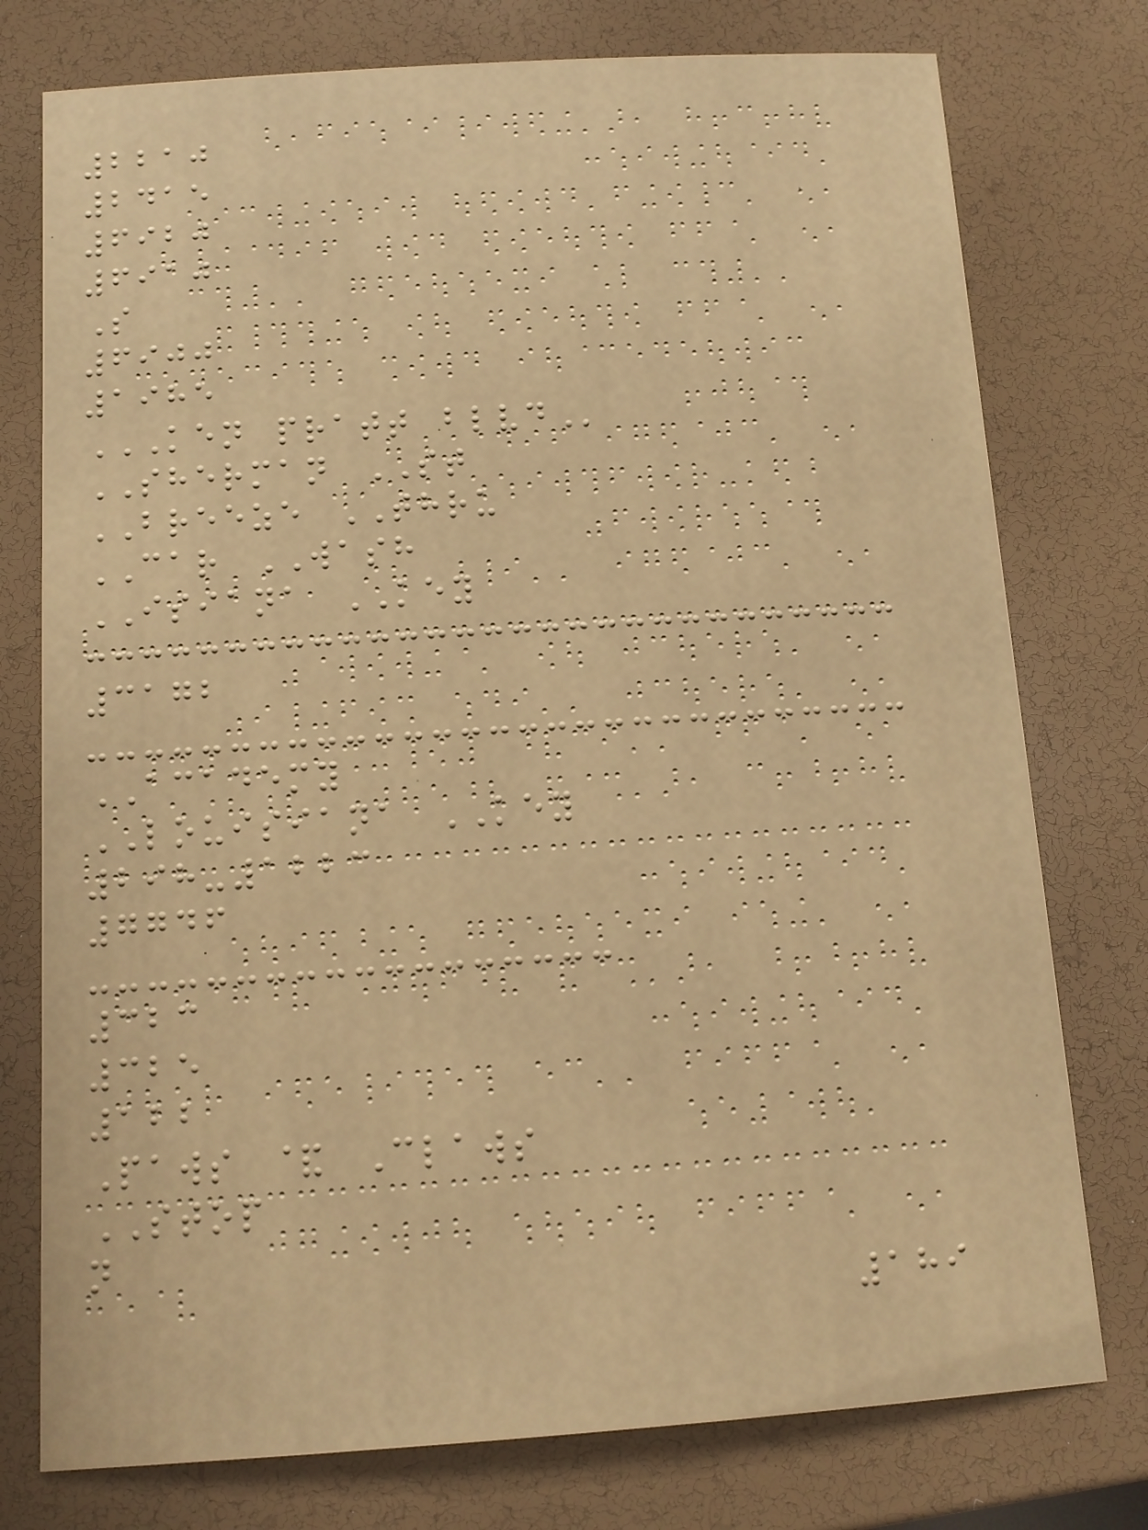2210
2415
6920
6910
S
6900
1985
KEN PRATT BLVD
SHERMAN ST
BREEZE THRU
CAR WASH
ISIANA KEY
3172
ACADEMY
LOUISIANA KEY
298-1223
7746
323
325
122
Paws & Claws
STOP
n
189
